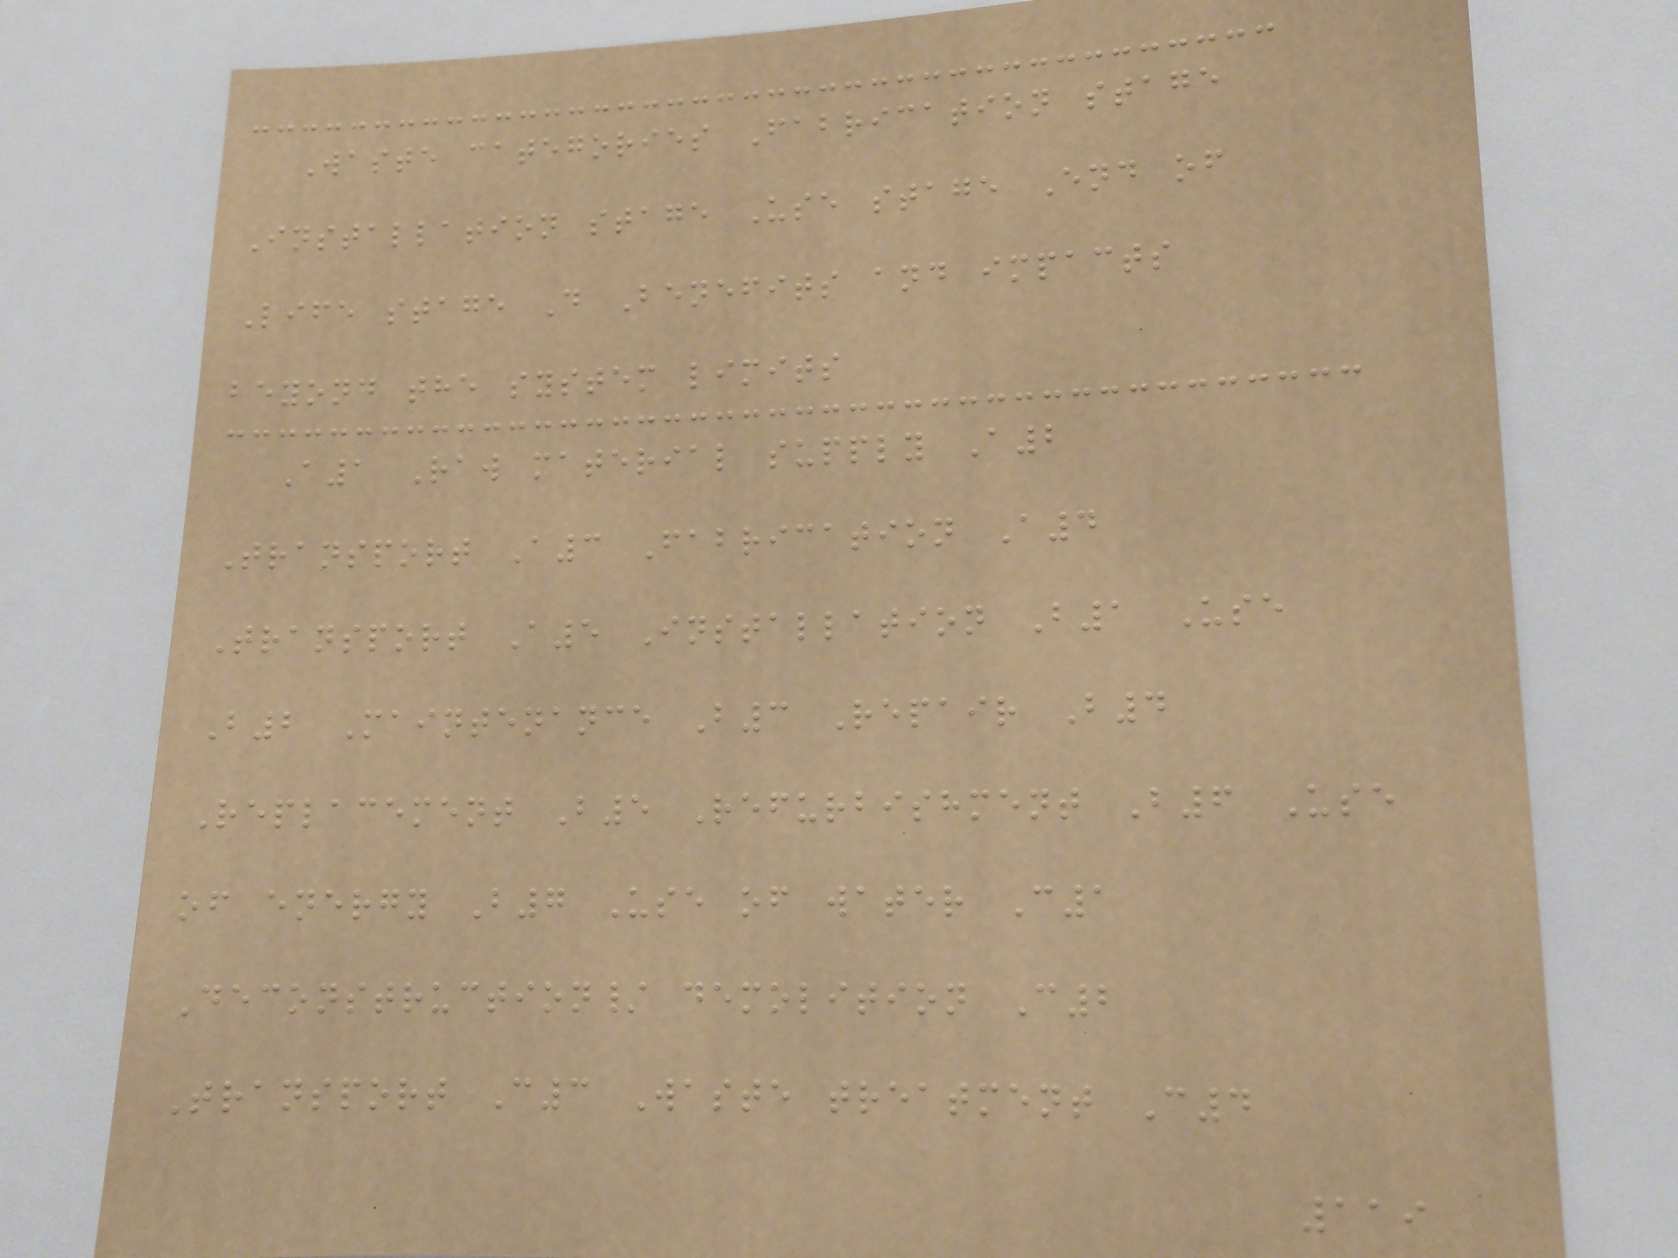Waste categories Fabrication stage
Installation stage Use stage End of
Life stage D Benefits and impacts
beyond the system limits
A1 Raw material supply A2
Transport A3 Fabrication A4
Transport A5 Installation B1 Use
B2 Maintenance B3 Repair B4
Replacement B5 Refurbishment B6 Use
of energy B7 Use of water C1
Deconstruction/ demolition C2
Transport C3 Waste treatment C4
119
